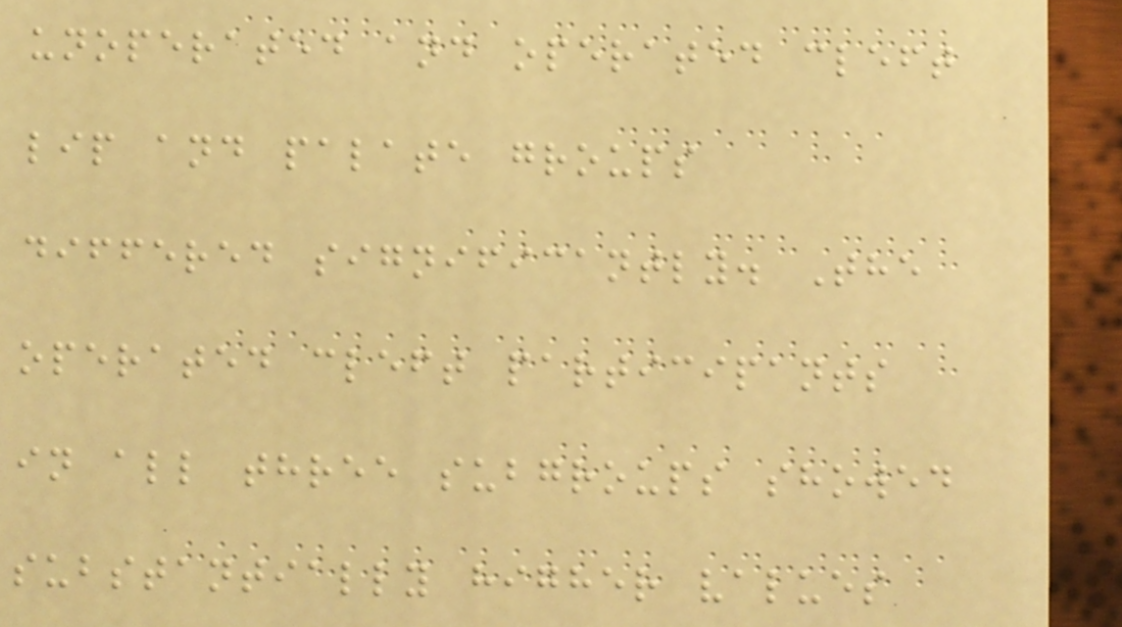unoperated and operated cleft
lip and palate groups
differed significantly. The
operated cleft participants
in all three subgroups showed
substantially higher values
